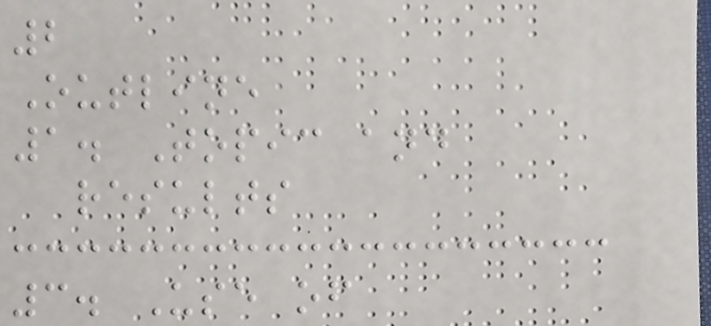2
Outline
1. Topic and
results
3. Use of
